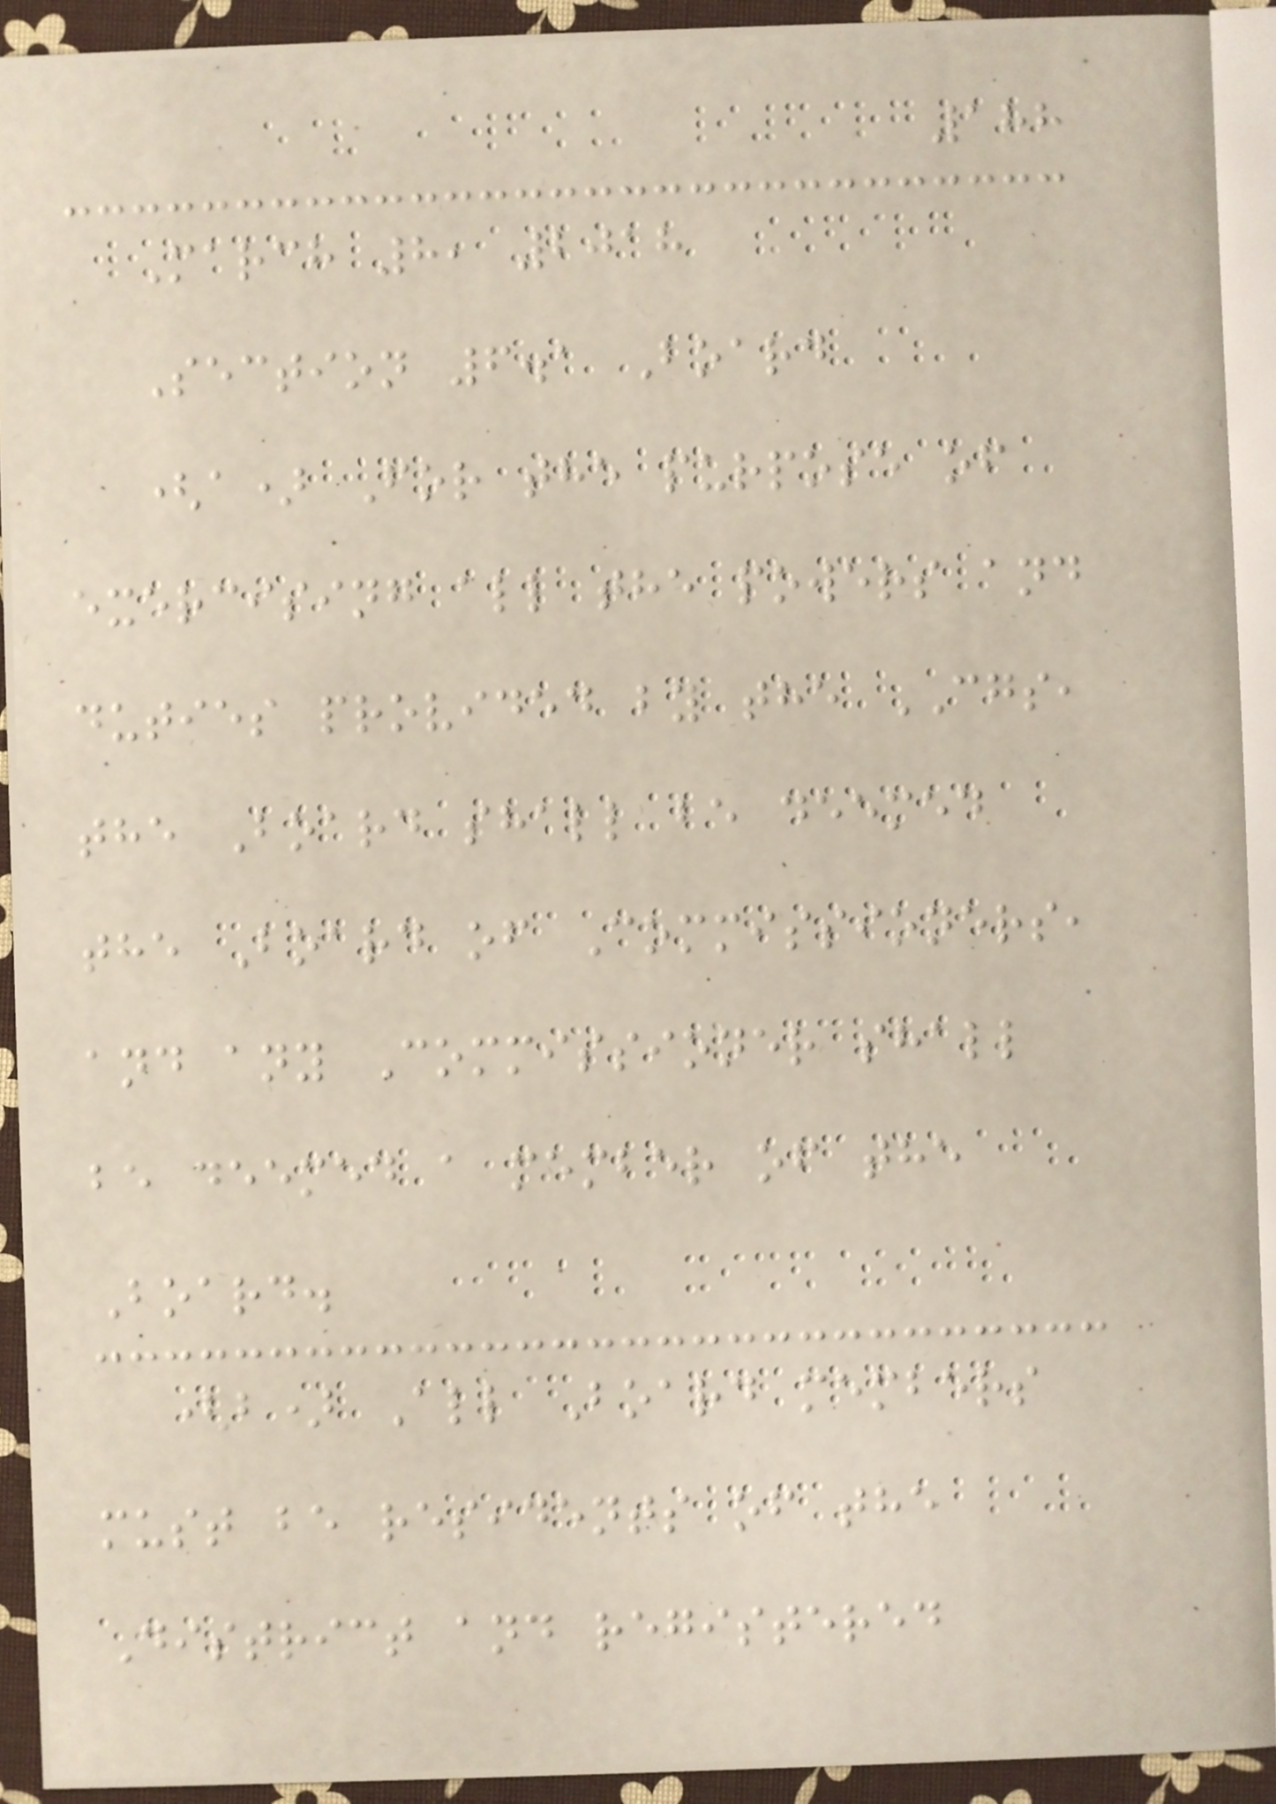188
March 8, 2018
Section 6.1 Board
(a) For the purpose of
exercising all the powers and
duties provided by the CGS,
the Board shall be deemed
the Board of Commissioners,
and any Commissioner shall
be deemed a member of the
Board.
(b) All Board members
must be residents of the
District and registered
